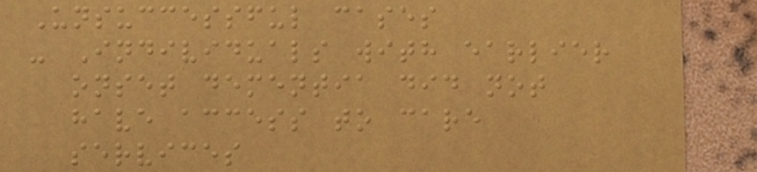Unsuccessful cases
- Individuals with earlier
onset dementia did not
have access to care
services
